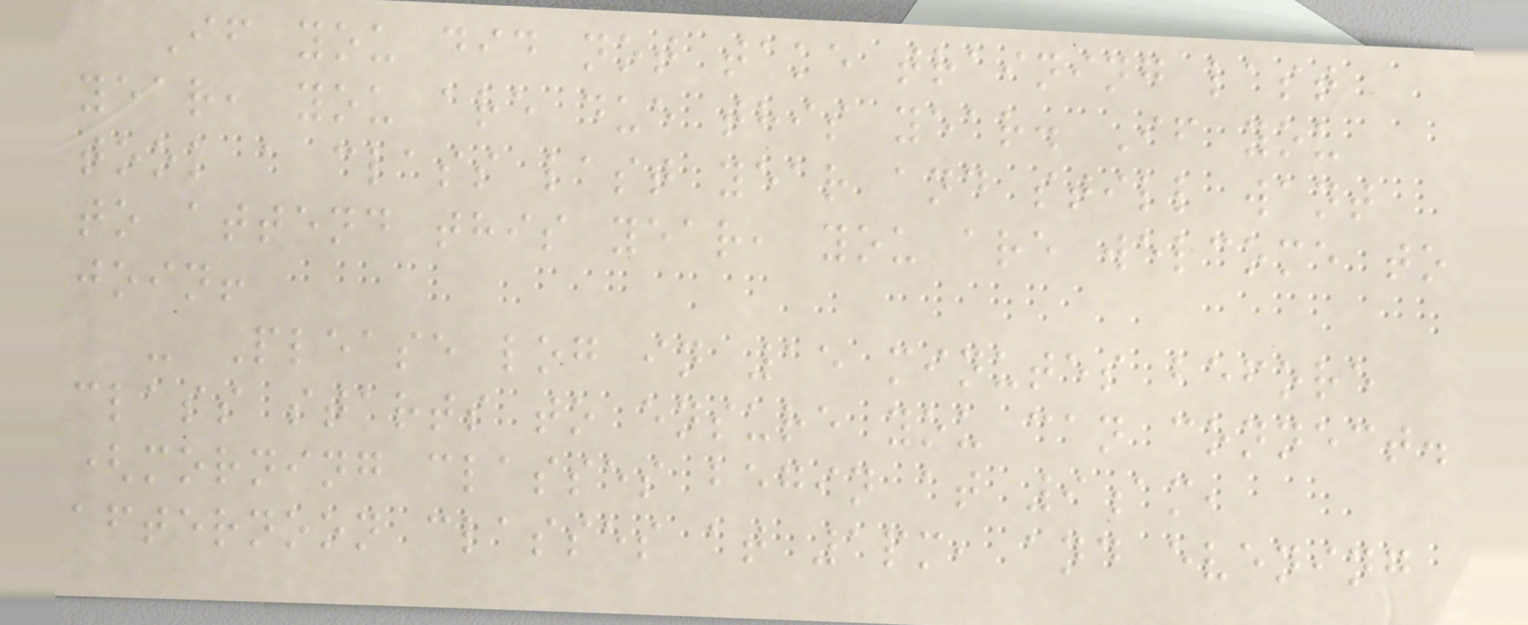If you did not take training last
year, you are due this year. If you
took a class last year and still want
to attend this year, you are welcome to
join!
- Please log in 15 minutes before
class starts to ensure you can connect.
(morning classes begin at 9am,
afternoon classes at 1pm, and evening
